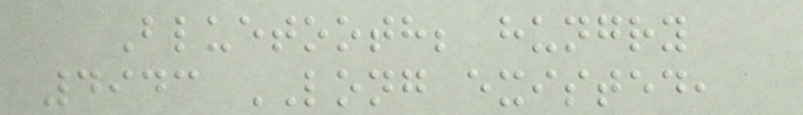Bluetooth; hungry
4943 LONG existed,
